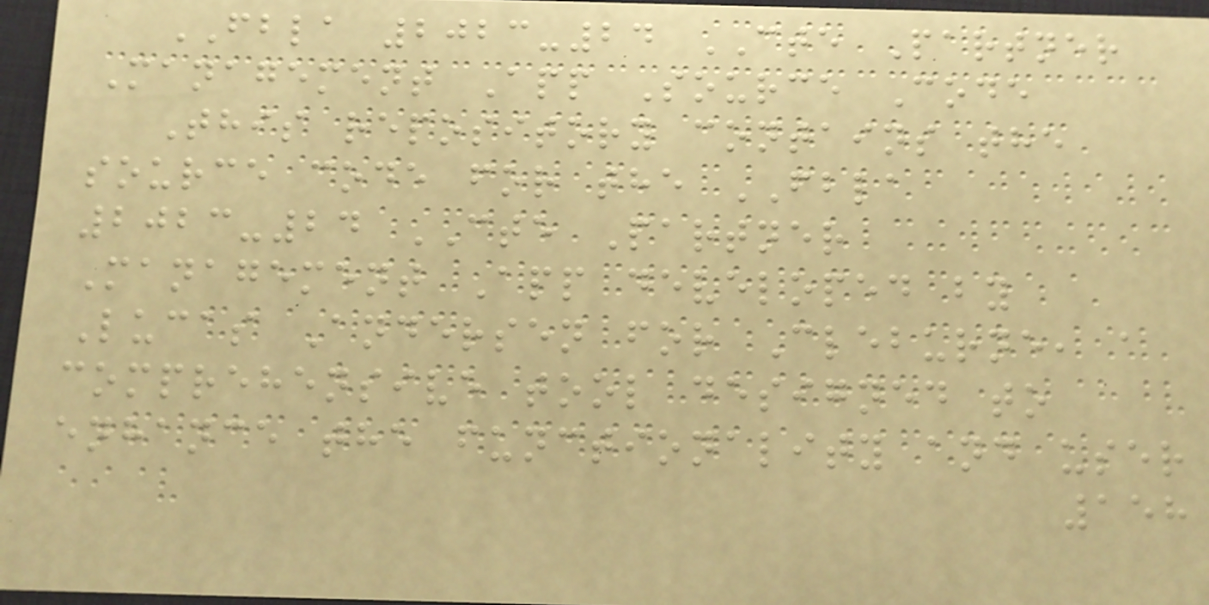FBLA 2023-24 CTE Partner
Management App Source Code
This repository contains the
source code for the FBLA
2023-24 CTE Partner
Management App developed by
Lucas Andersen for Cleburne, a
comprehensive tool designed to
enhance the functionality and user
158
